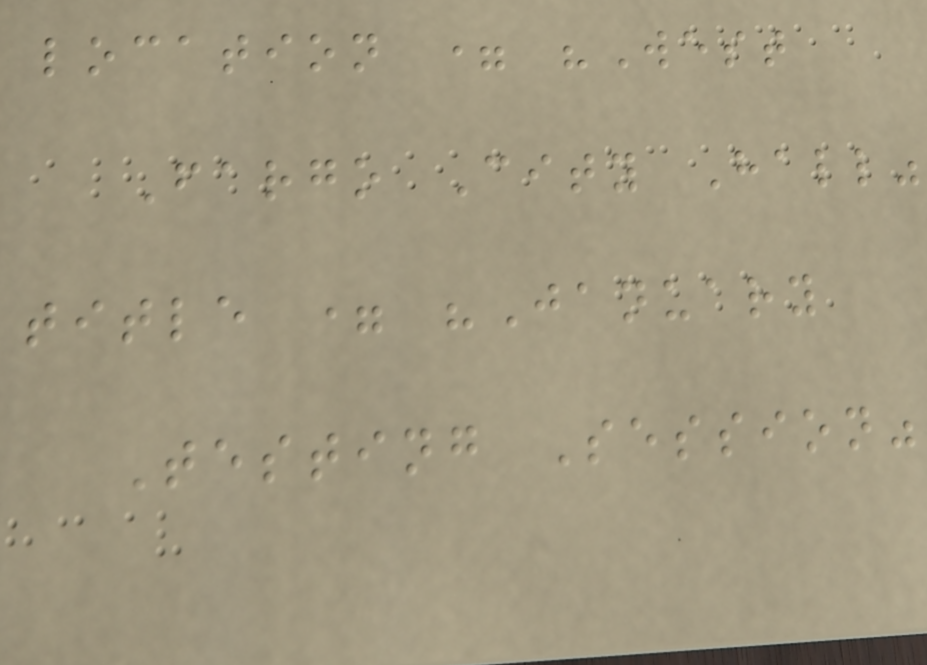location = "West
Fargo City Hall"
title = "January
Testing Session"
